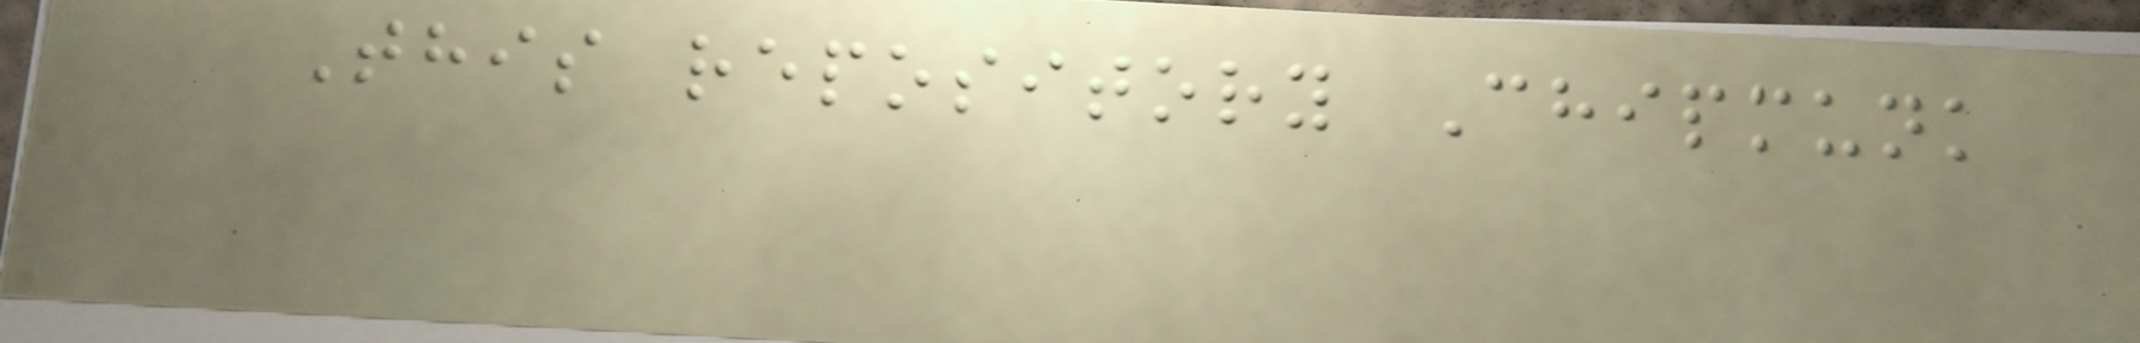This repository Chipmunk
